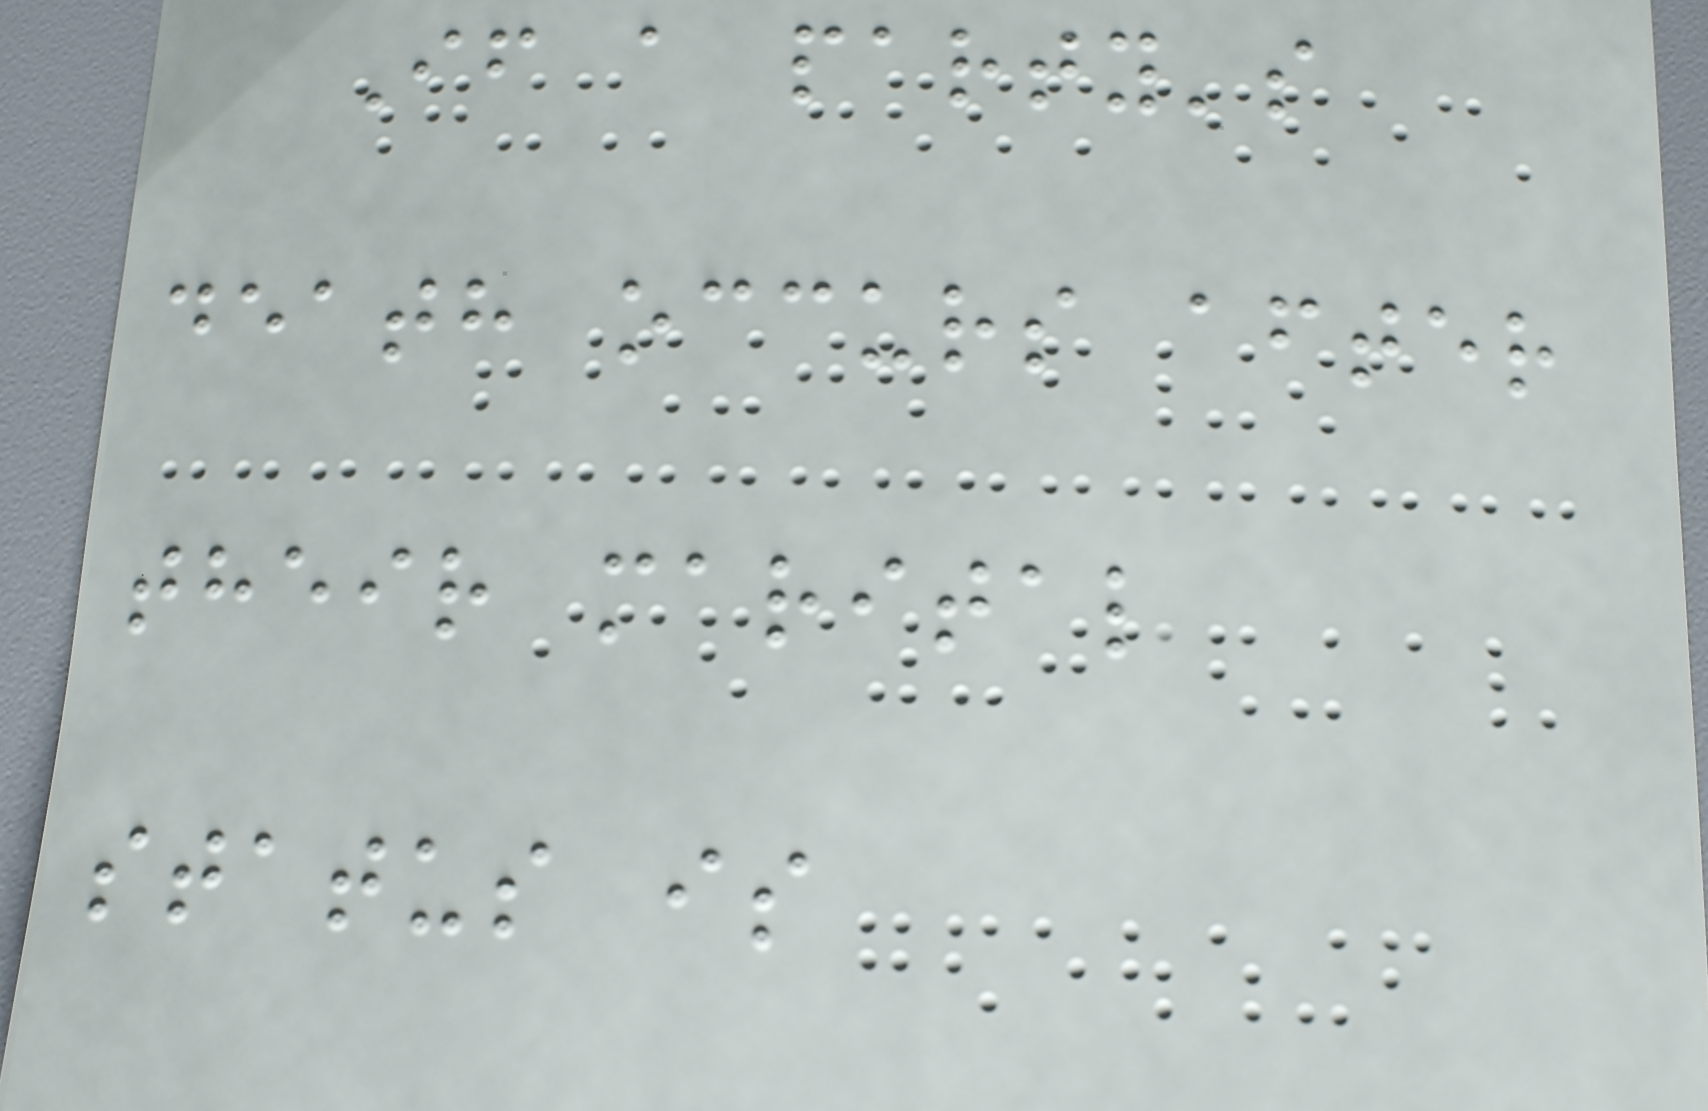If a party's
death occurs after
their marital
status is
